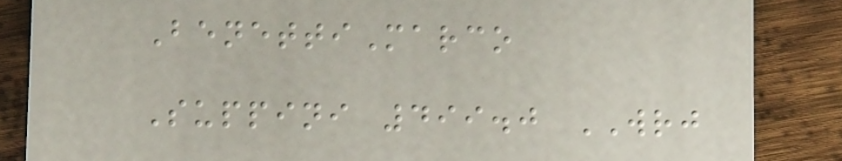BenettiMarco
Suppini 499.0 WRJ
